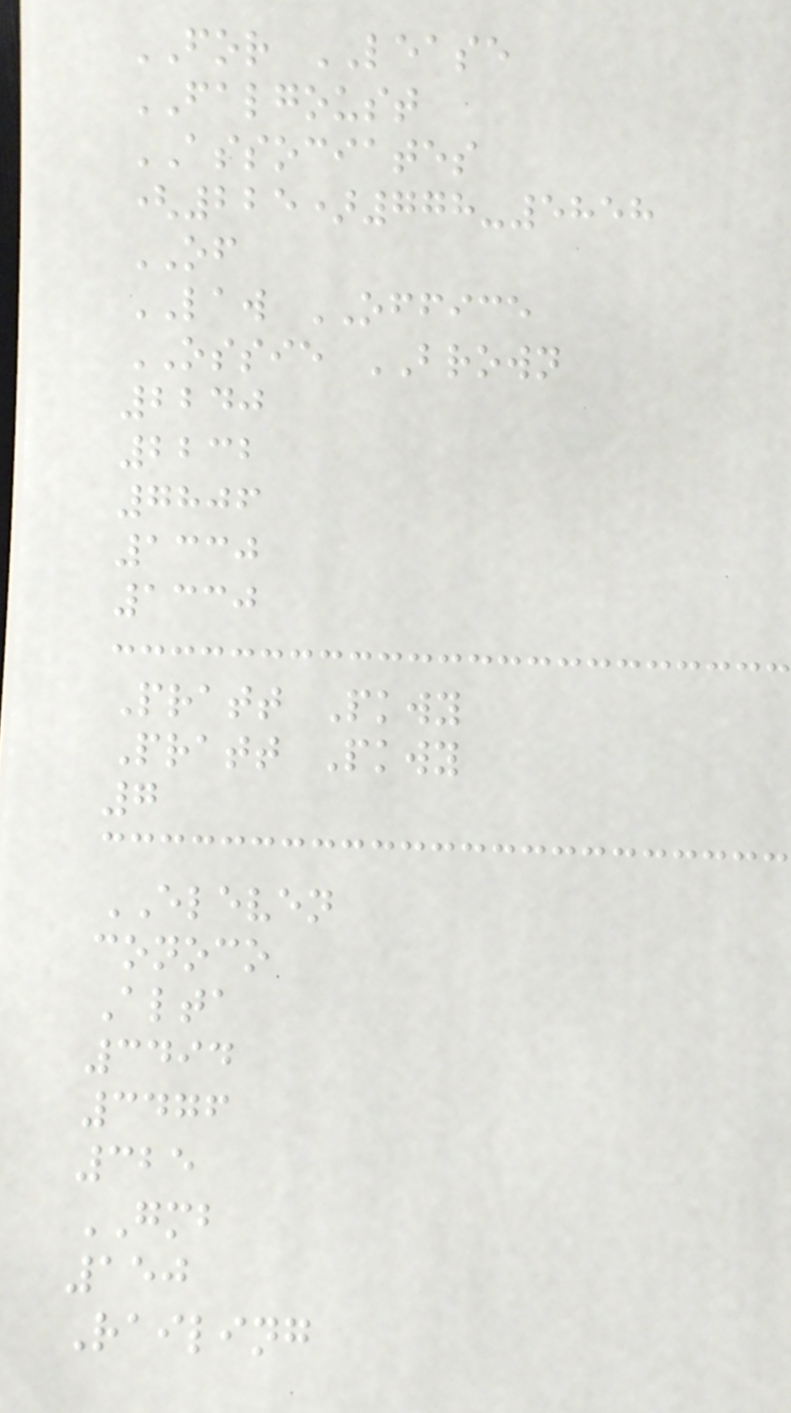FOR LEASE
FALGOUST
ASSOCIATES
(225)778-5858
OF
LAW OFFICE
OSSIE BROWN
2240
2232
7806
1330
1330
Pratt Pkwy
Pratt Pkwy
7
ELEVEN
conoco
Alta
3494
3476
325
GMB
150
Railing
